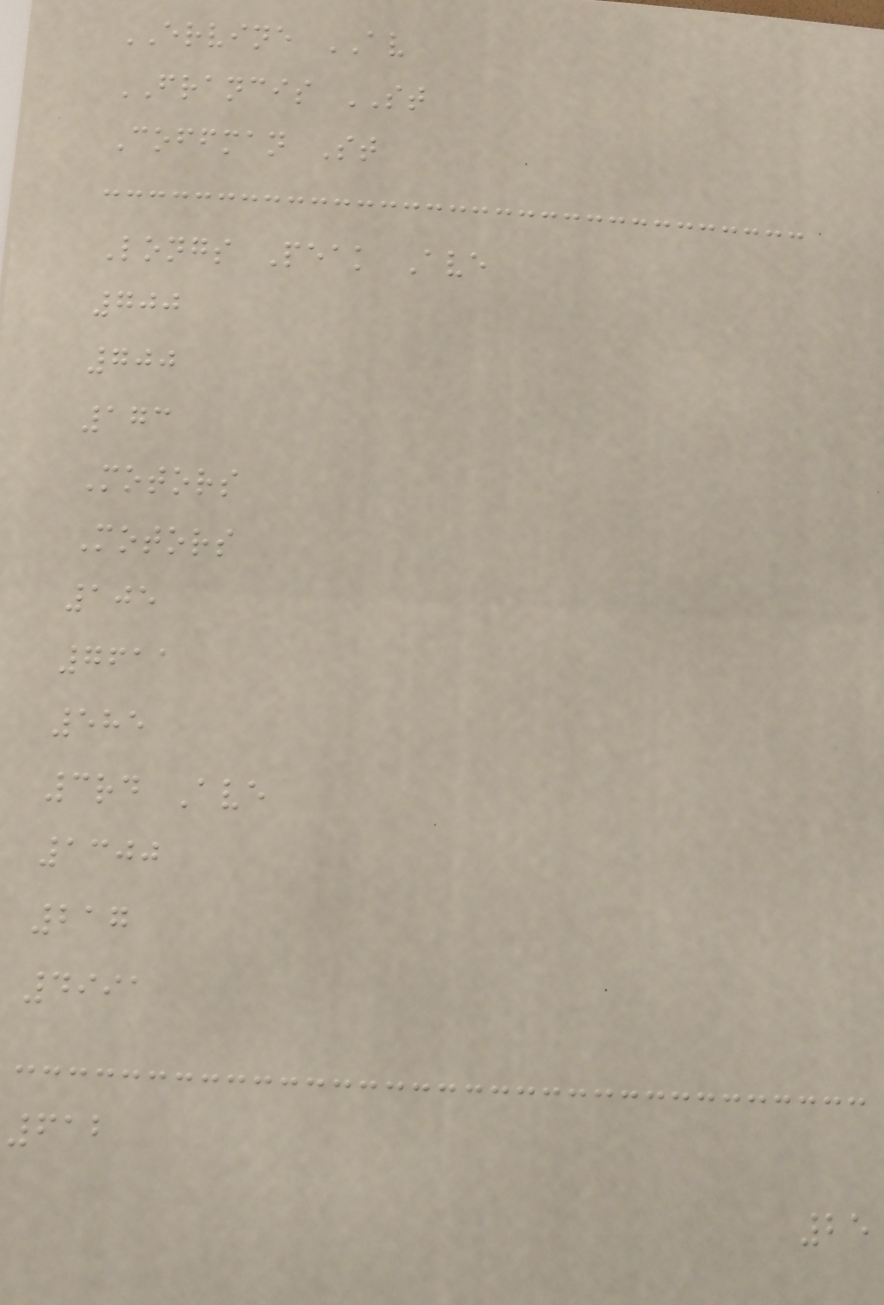ERVINE AV
FRANCIS ST
Coffman St
Longs Peak Ave
700
700
173
Motors
Motors
105
7611
585
3rd Ave
1300
217
4991
612
25
